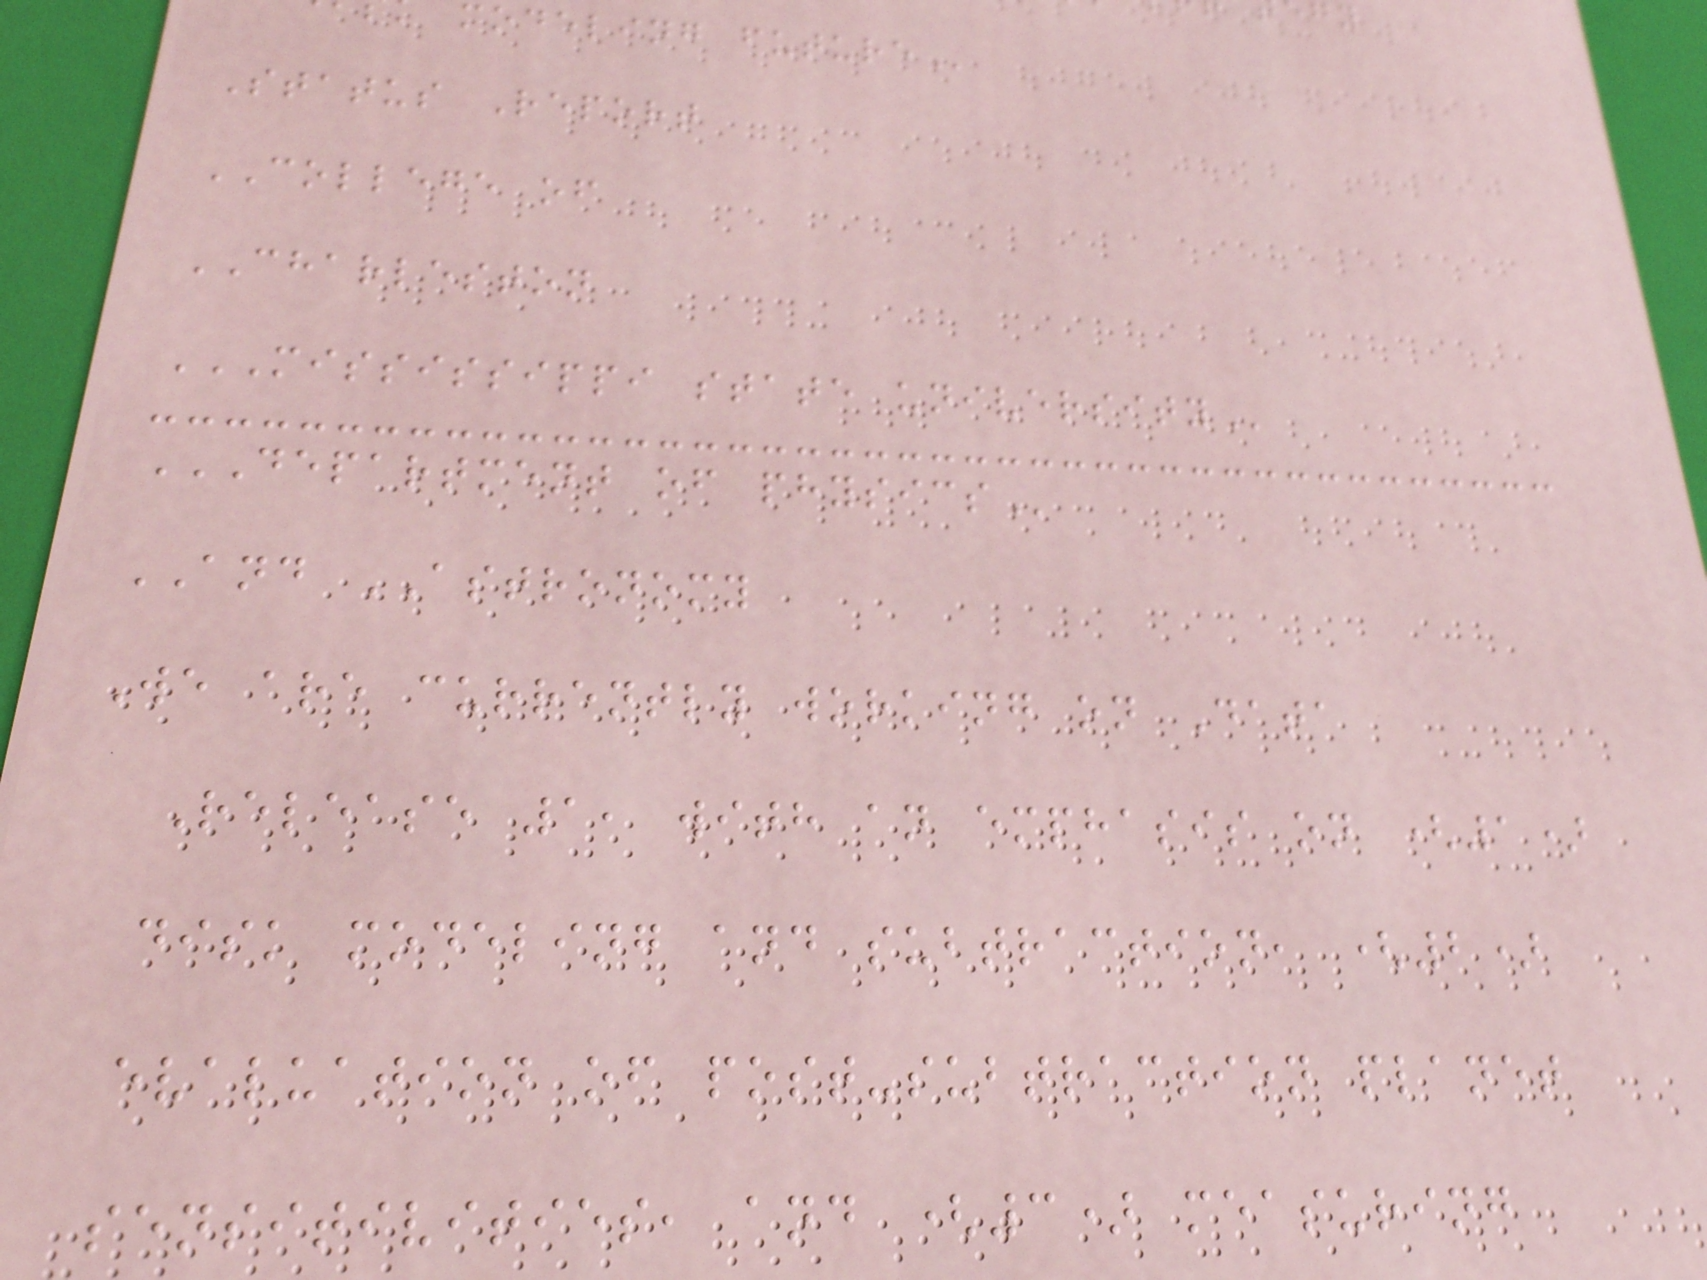modeling
Status Report
COLLEGE of
CHARLESTON
MISSISSIPPI STATE UNIVERSITY
DEPARTMENT OF PHYSICS
AND ASTRONOMY
We are currently working on Data
Release 1, with an emphasis on (1)
disk modeling and subtraction, (2)
evaluation of post-subtraction planet
sensitivities, and (3) measuring
